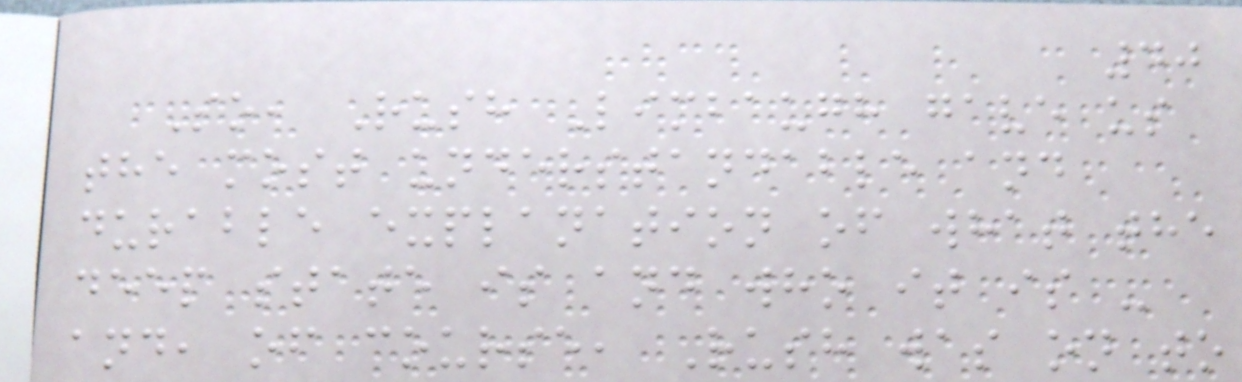40
So, Rush Limbaugh gave us
the most understandable and
durable explanation of what the
deep state is and who it is -
and, of course, Rush was on to
